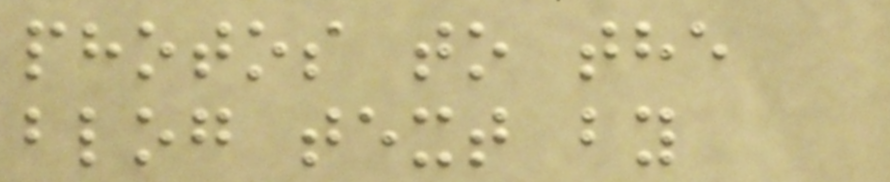photos to the
blog text by
